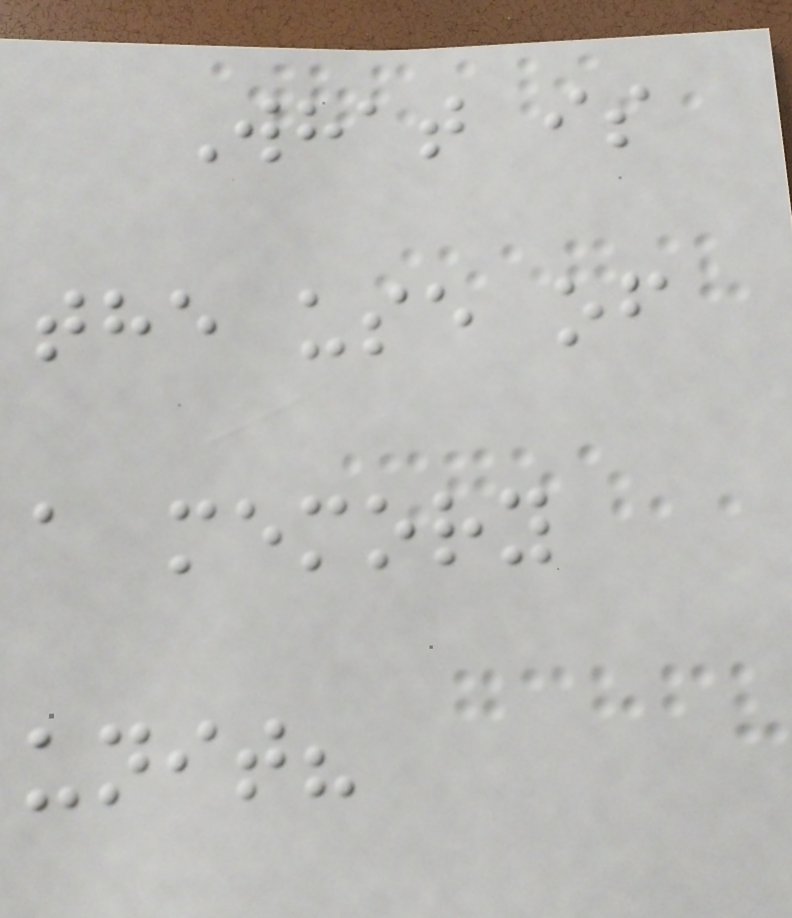What is
the use of
a memory
unit?
